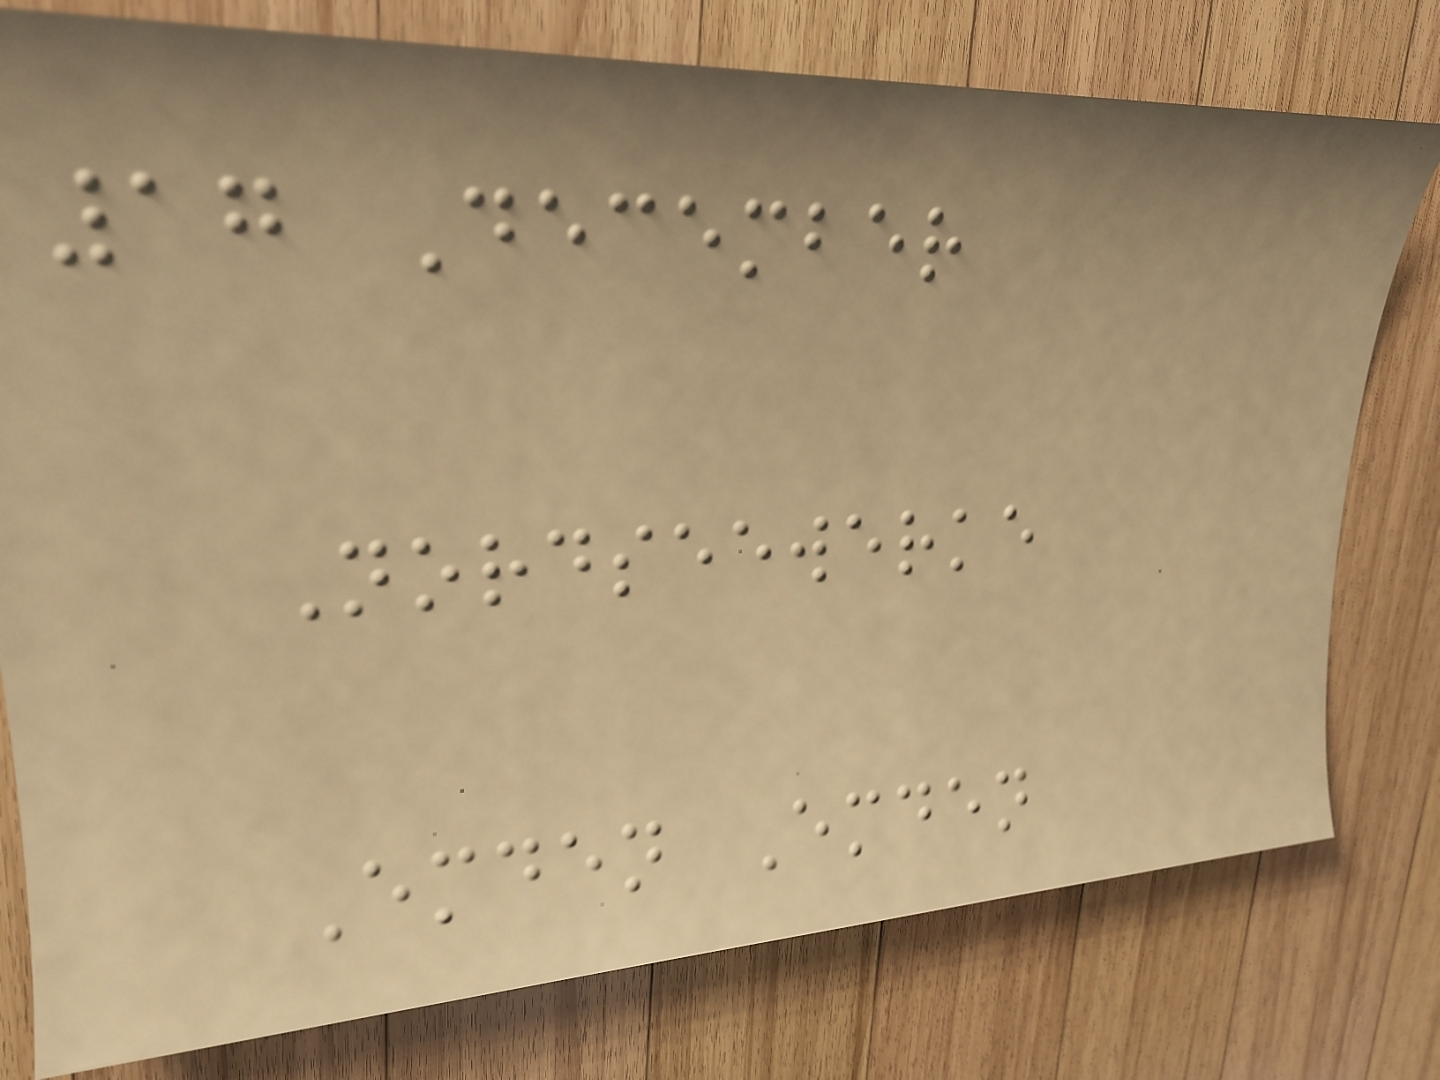17 December
Nordseewerke
Emden Emden
